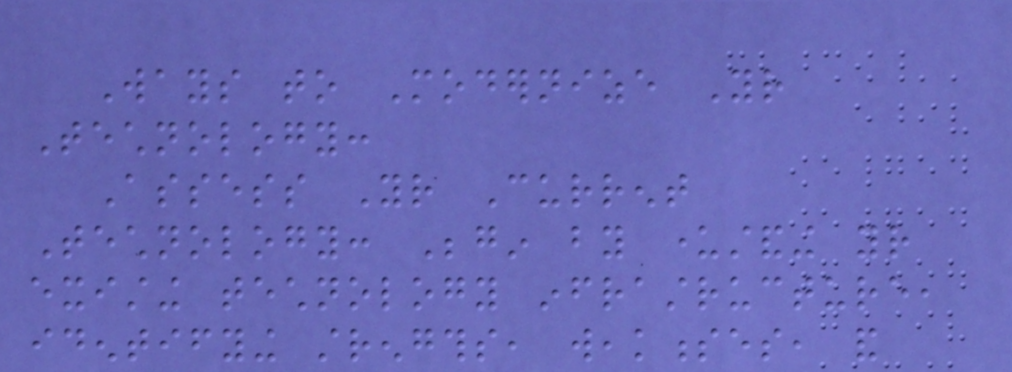Ways to Modernize Your
Technology:
Assess Your Current
Technology: Begin by understanding your
existing technology infrastructure,
identifying strengths, weaknesses, and
